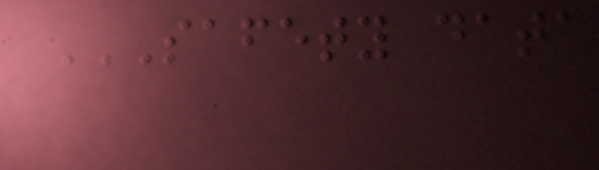SAFETY DATA
